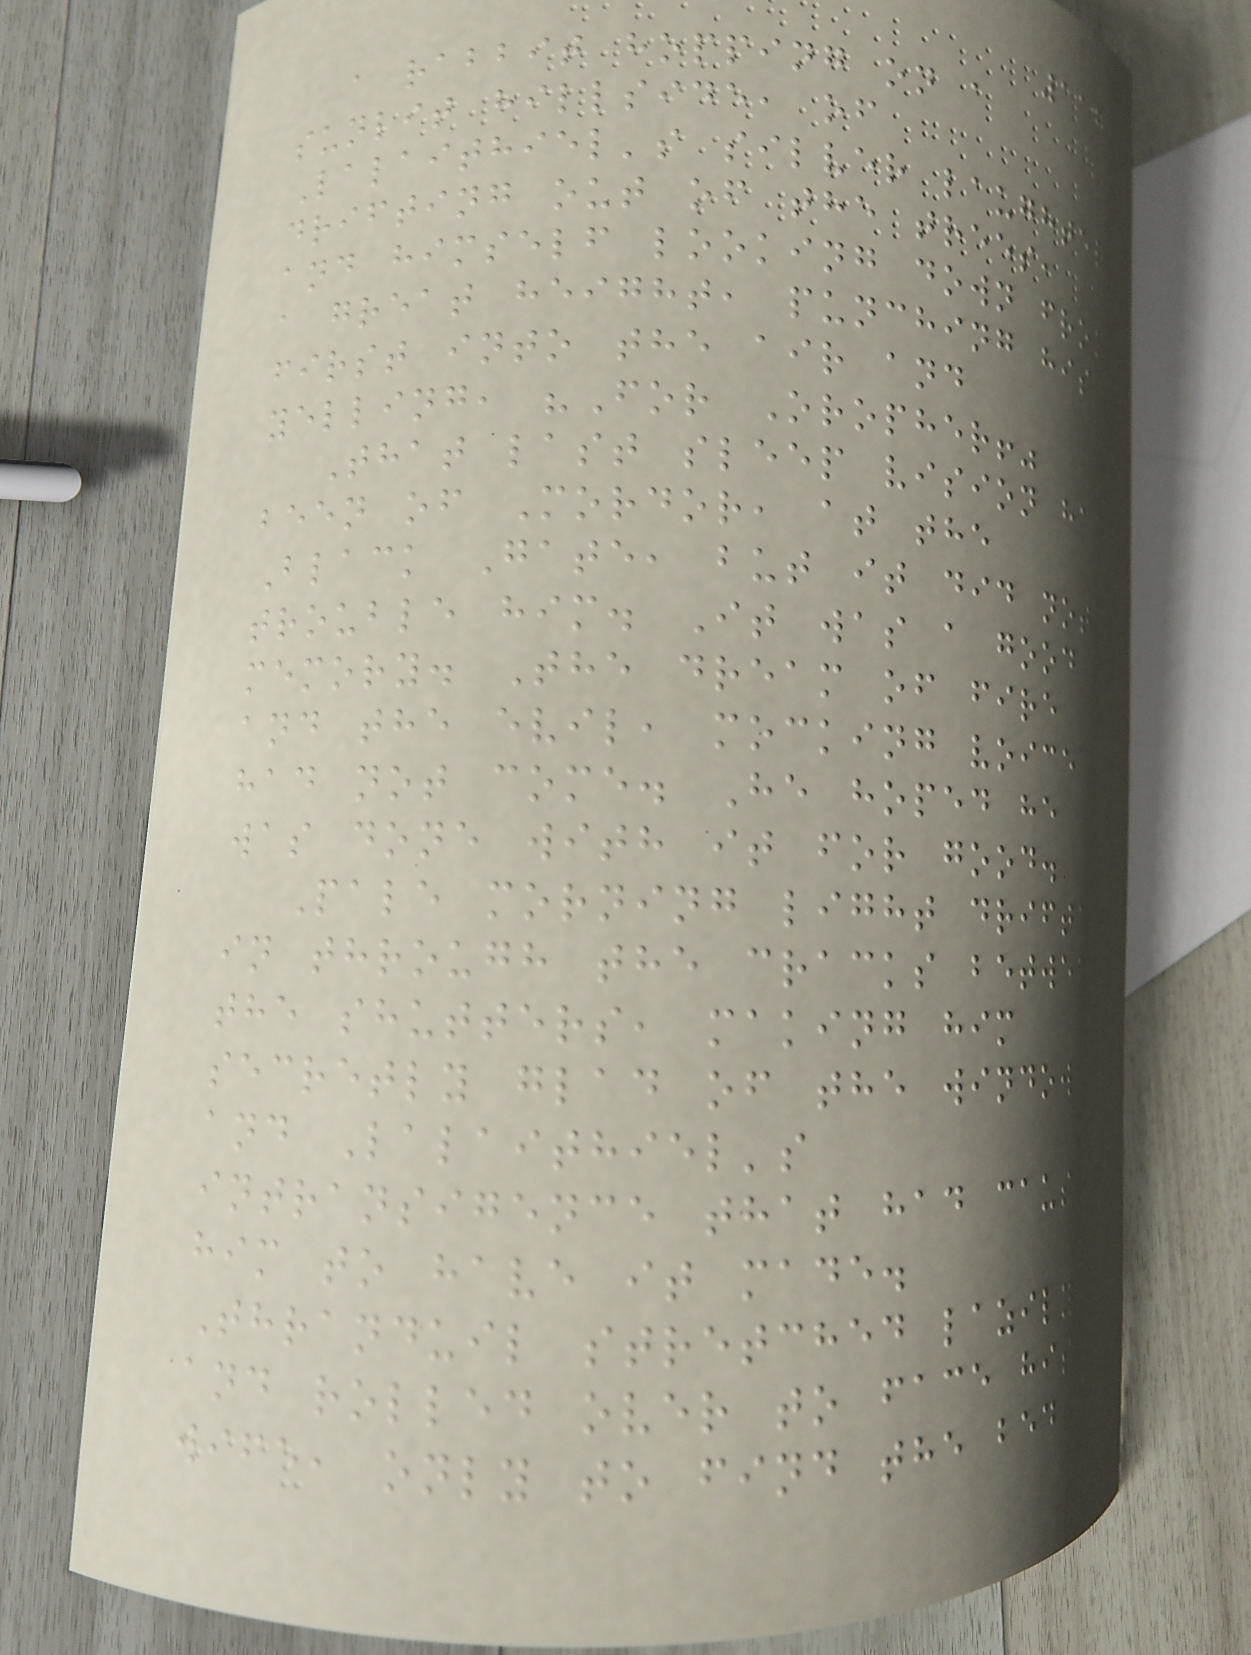118
a rabbit hopping on a
sunlit hillside, of
Lalaithiel's silver laughter
drifting out of the trees,
and himself looking down from
a great height, punching his
first into the air and
yelling, "For Oropher!"
That last sleep vision had
been of Mordor, at the
Black Gate, but it did not
trouble him. It was a good
memory. The dream of fire
and the evil, mocking voice
had not come. He hoped he
was done with it for good.
Pale morning light drifted
in through the cracks between
the shutters, making him
secretly glad of the window
and Lalaithiel's
intransigence that had caused
him to have it made.
Thranduil stretched lazily
and rolled over to face his
wife, only to find the bed
